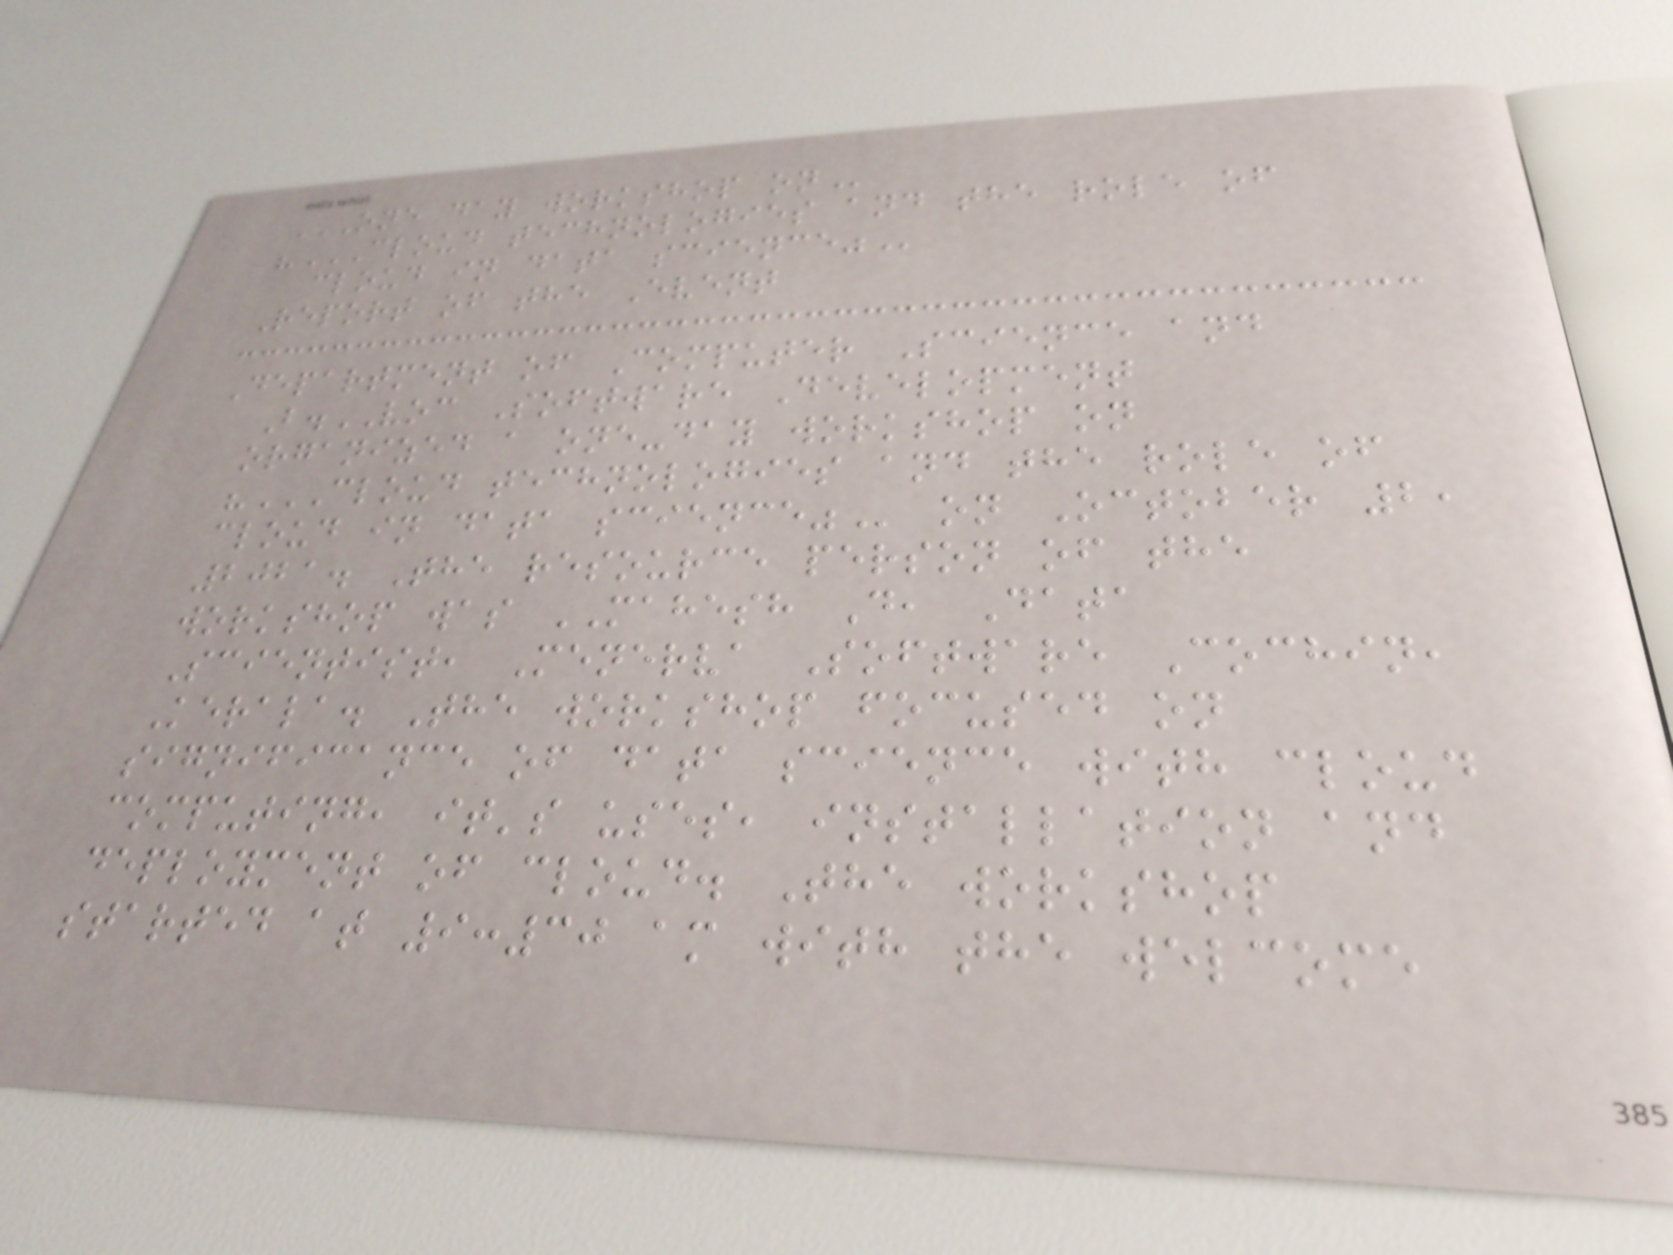ONE DAY WORKSHOP ON
"CLOUD TECHNOLOGIES AND THE ROLE OF
CLOUD IN DATA SCIENCE"
Report of the Event
Department of Computer Science and
B.VOC Software Development
organized a one-day workshop on
"CLOUD TECHNOLOGIES AND THE ROLE OF
CLOUD IN DATA SCIENCE" on October 2,
2021. The resource person of the
workshop was MAHESH D, Data
Scientist, Menerva Software Cochin,
Kerala. The workshop focused on
significance of data science with cloud
computing, it's uses, installation and
deployment of cloud. The workshop
started at 9:30 am with the welcome
